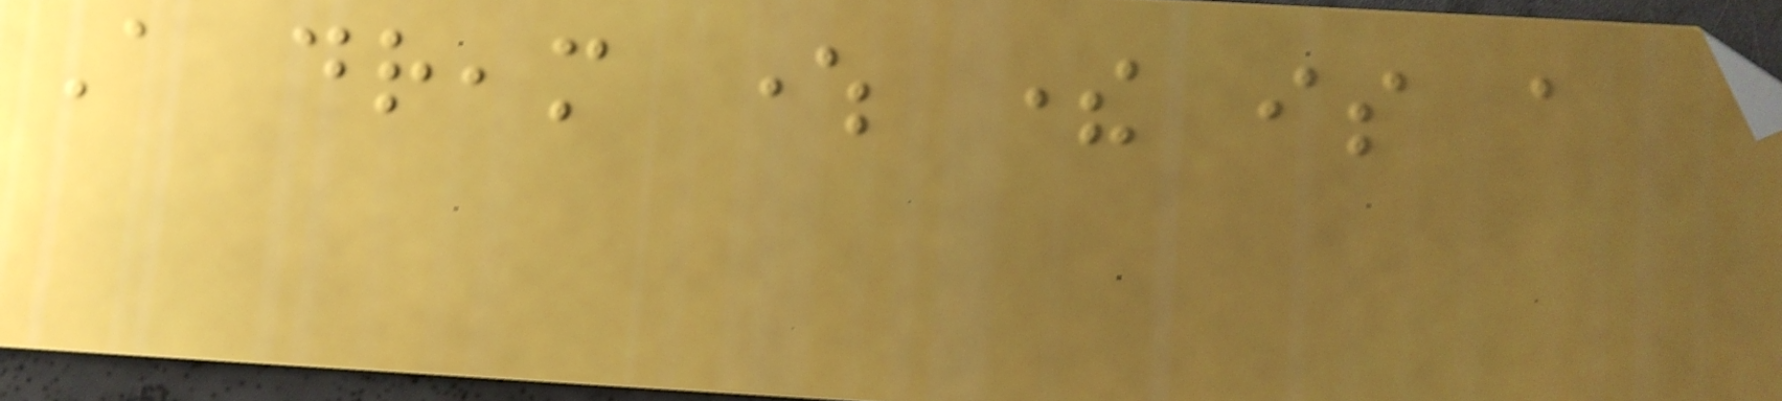A dream where there is a
